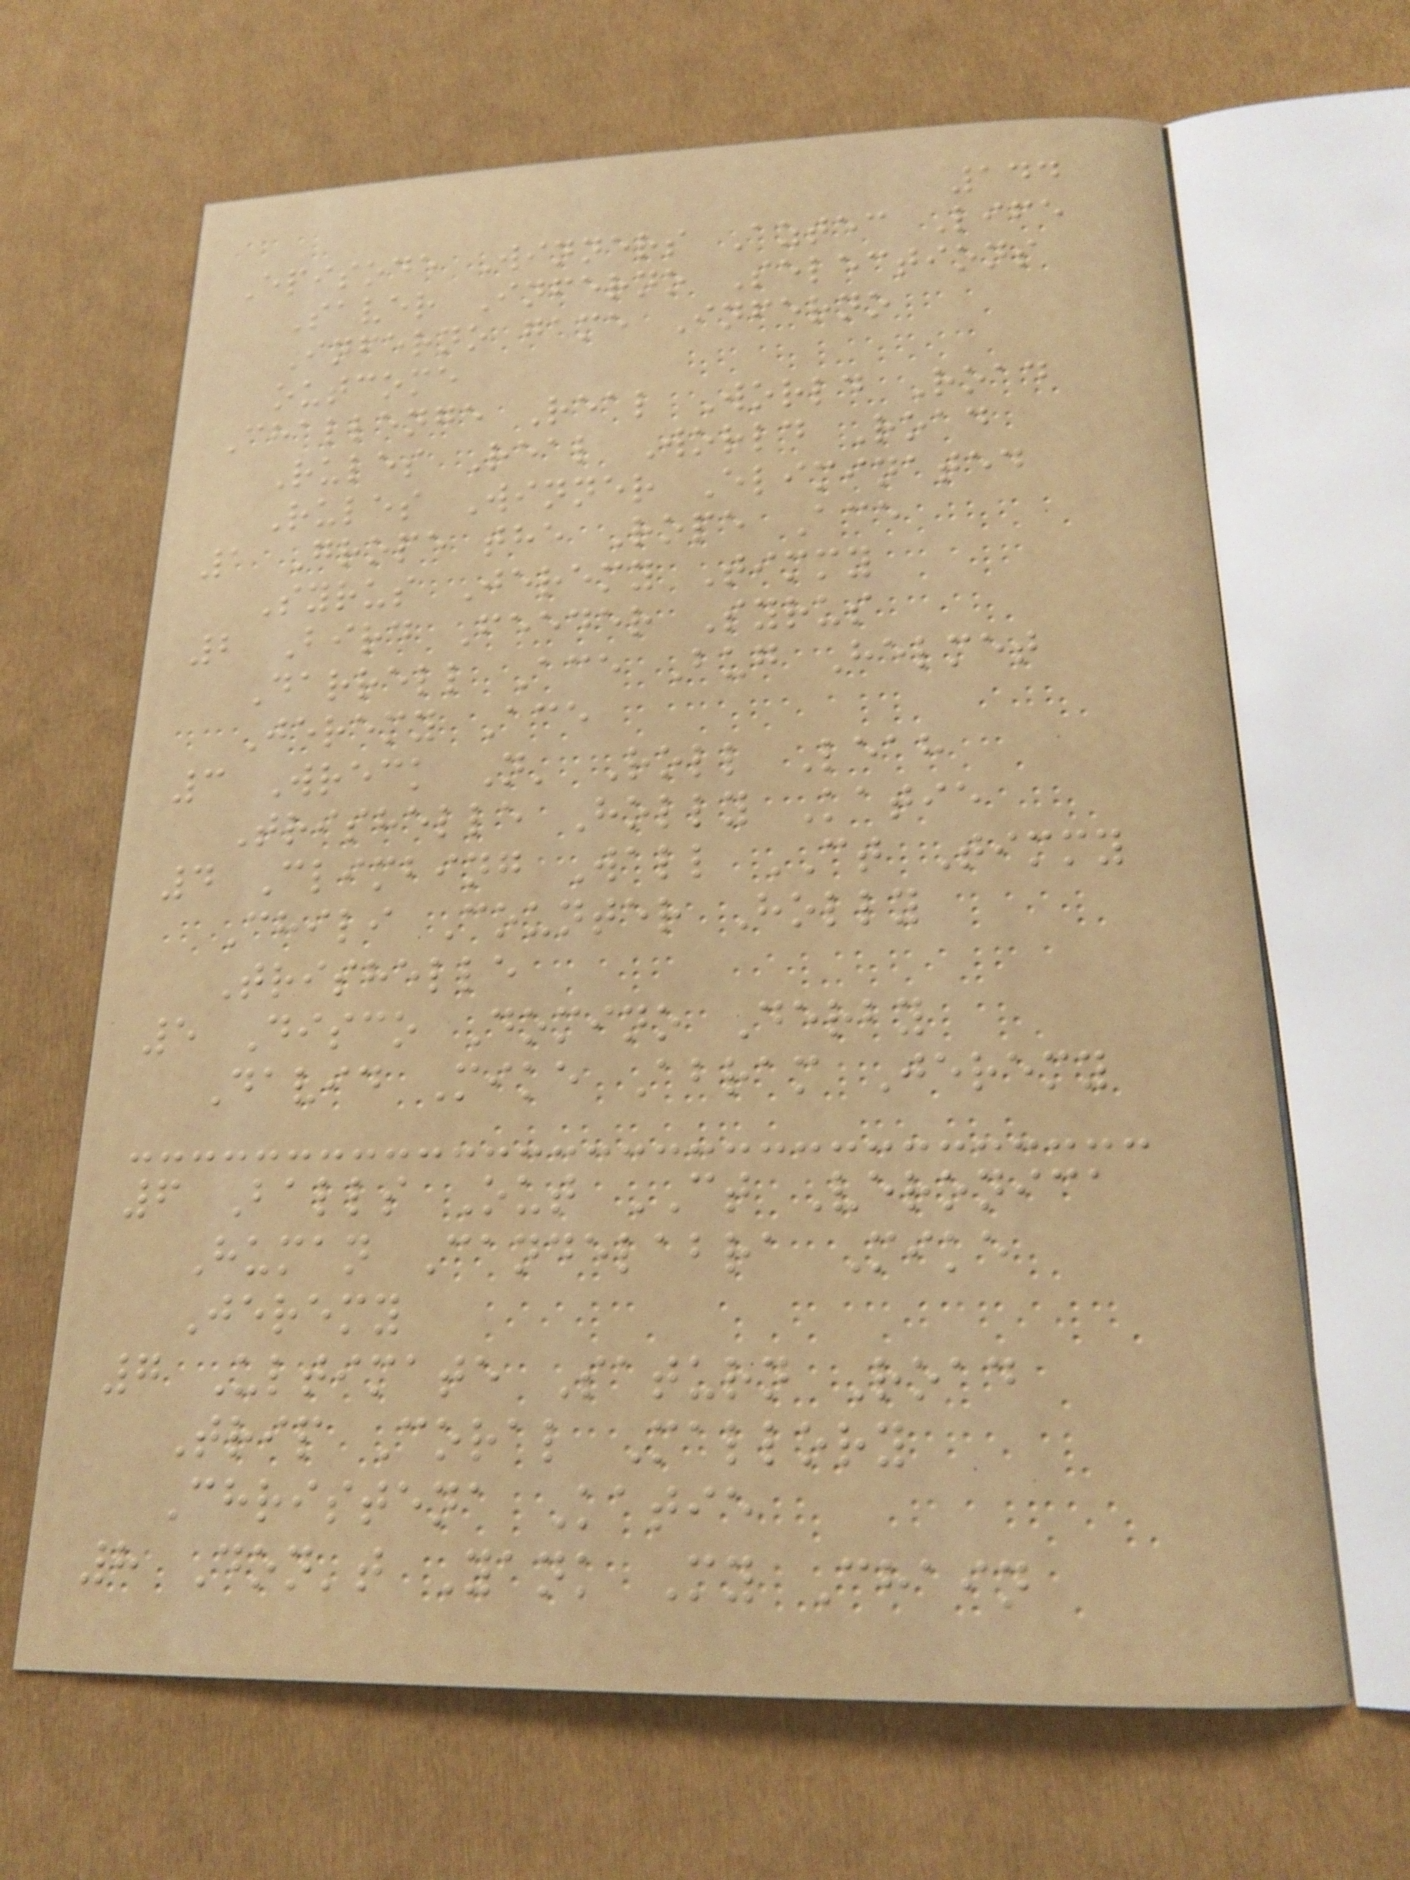144
Episode Winners Aztec Life
Saver Inferno Selections
Inferno game Inferno
outcome
Challenge Real World Road
Rules Real World Road
Rules Winner Eliminated
1 Grope the Rope Ace
Syrus Jeremy Timmy
2 Bird Feeder Syrus
Darrell Ace Bug Helmet
Jeremy Ace
3 Wreck N' Roll Leah
Trishelle Holly Katie
4 Climbing Wall CT Timmy
Chili Counter Holly
Trishelle
5 Disco Domino Derby
David Mike Abram Jeremy
6 Balls Out CT Veronica
Human Candelabra Mike
Jeremy
7 Ultimate Saturn Road
Trip Coral Mallory
Christena Katie
8 Don't Yank My Chain
